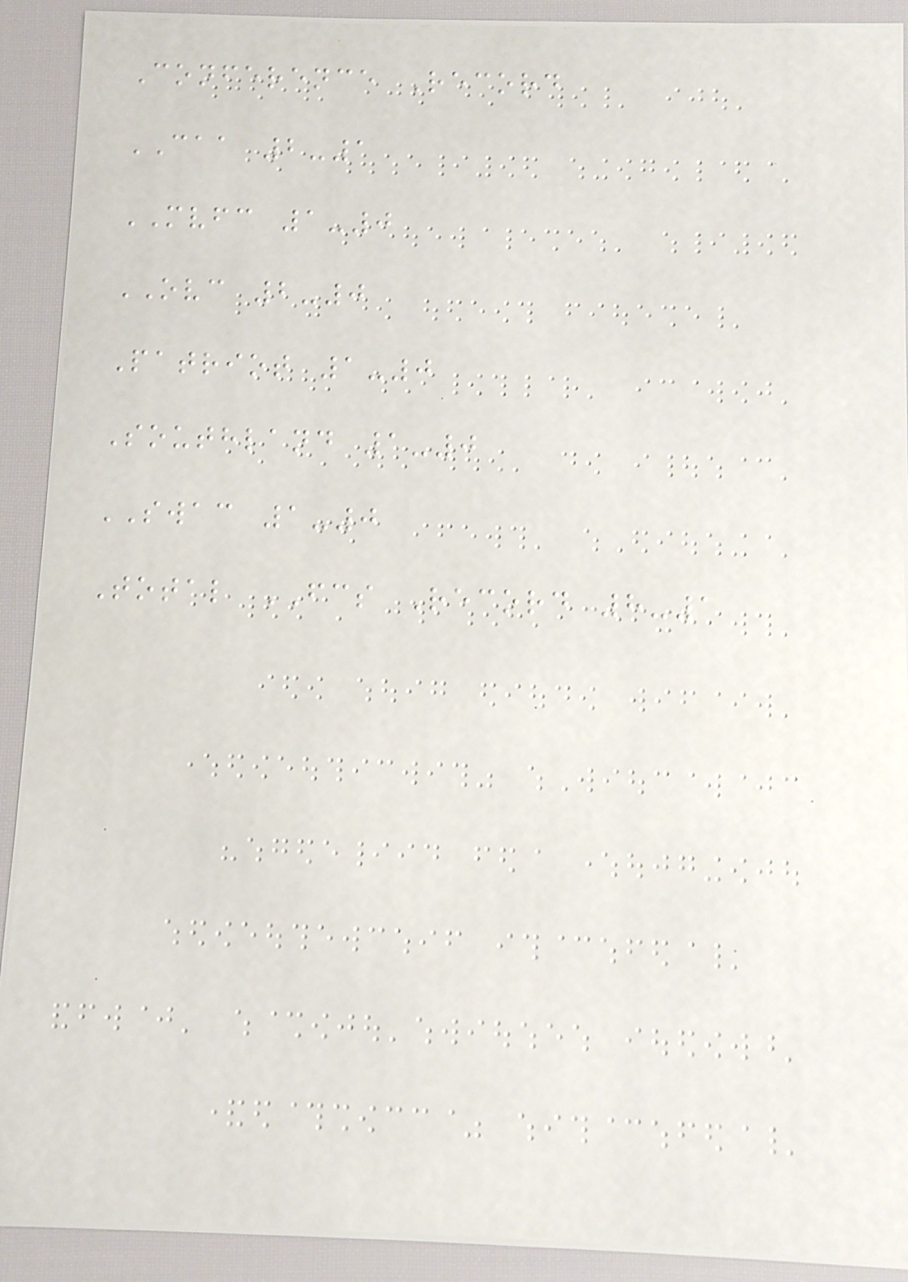Conference Record
CAA 2-1
MVFC 1-0
OVC 2-0
Patriot 1-0
Southland 1-0
SWAC 1-0
Total FCS Record 8-1
